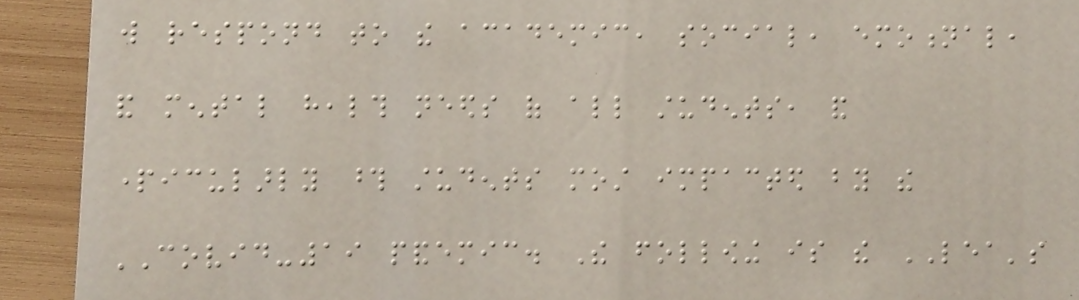will respond to the academic, social, emotional,
and mental health needs of all students, and
particularly those students most impacted by the
COVID-19 pandemic. The following is the LEA's
